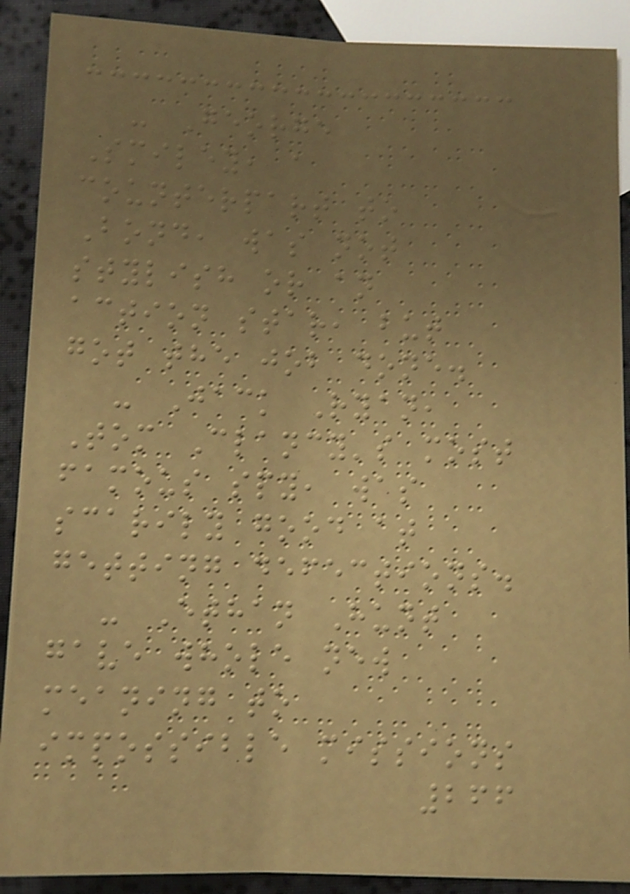- George
Smiley, a
counterpart to
Bond, was not
stylish or an
action star, but
got the job done.
- Jack Ryan,
Tom Clancy's most
famous spy, was
scarily good at
getting defections.
- Ethan Hunt
gave whole new
meaning to
impossible missions
266
